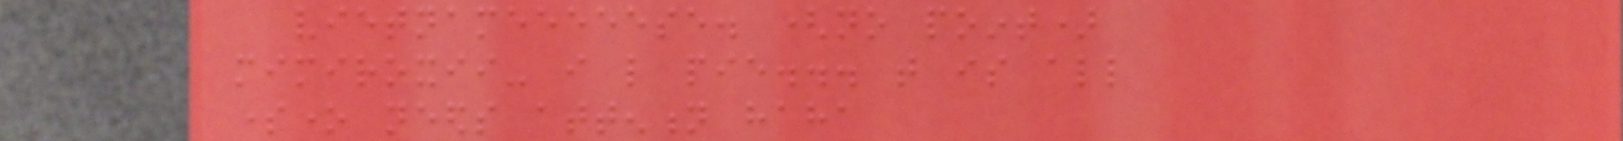vietnameeeeese. (no point)
mimiroxii- i like pie... that is all
someone needs attention haha
